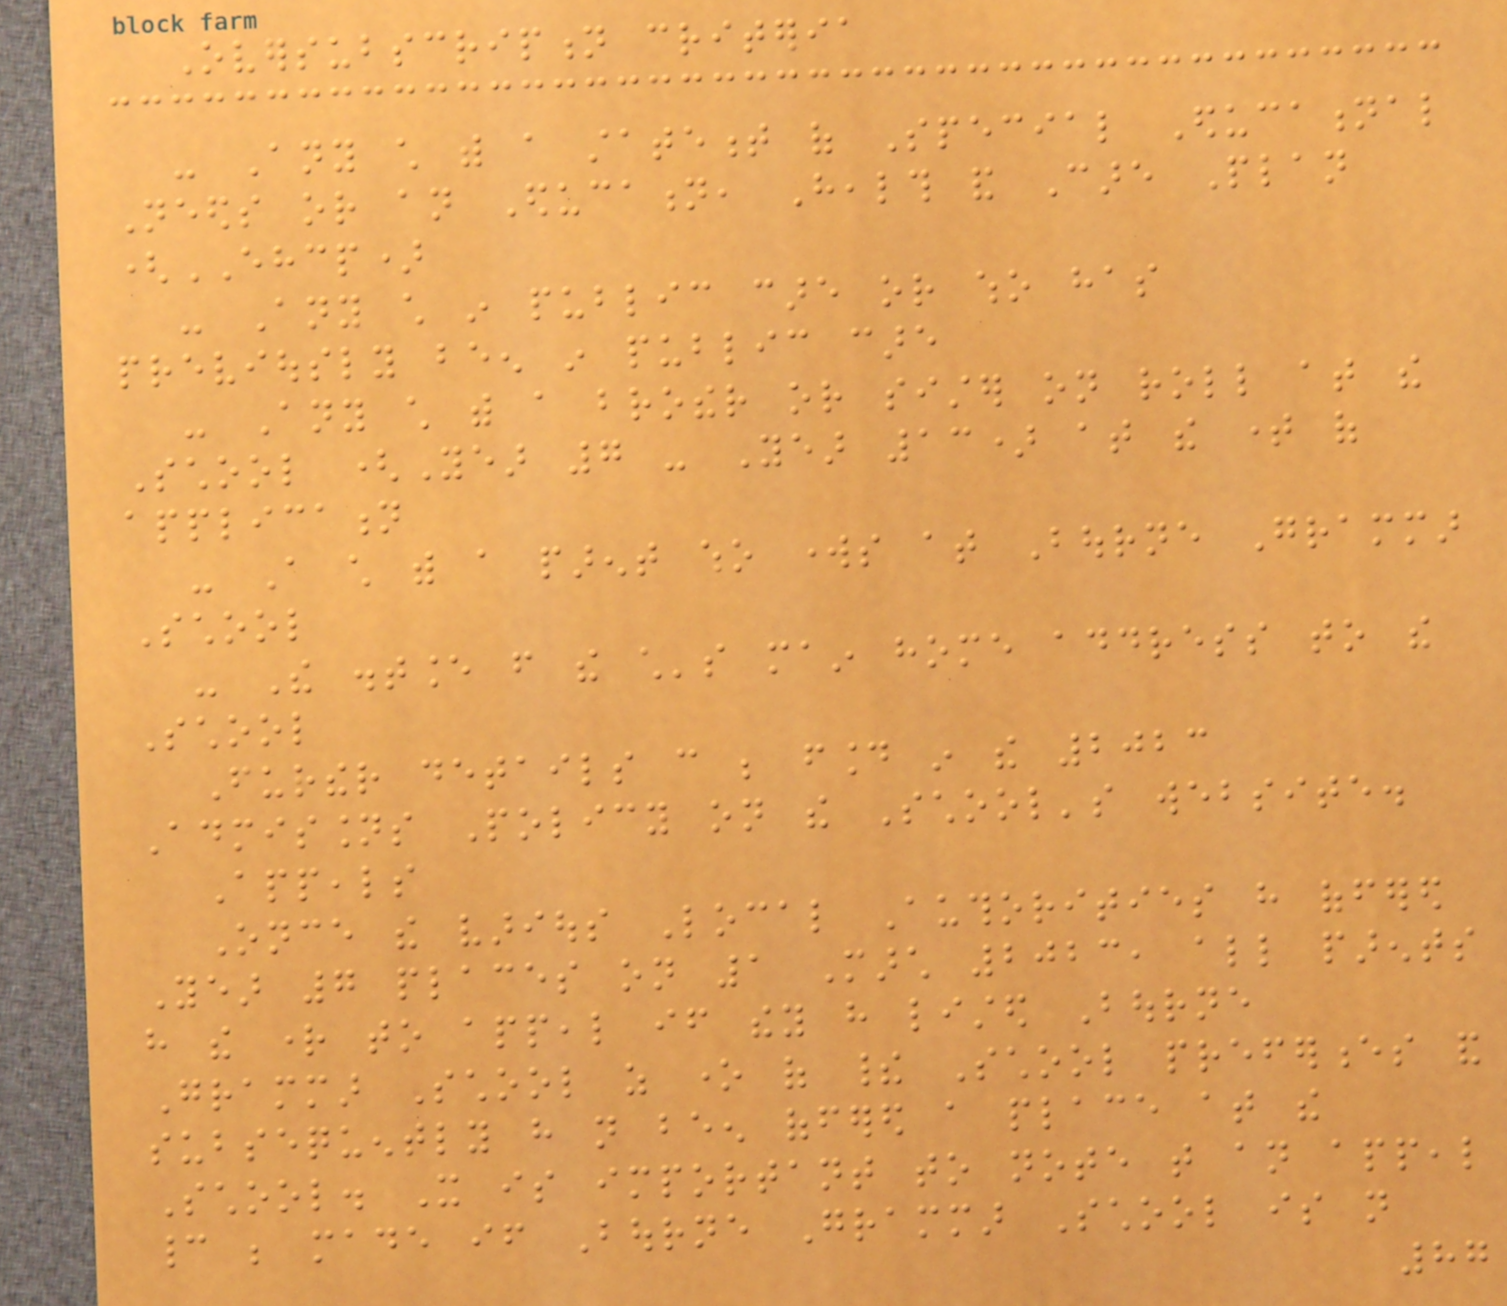Oversubscription criteria
- Any child with a statement of Special Educational
Needs or an Education, Health and Care Plan
(EHCP)
- Any child in public care or who has
previously been in public care
- Any child with a brother or sister on roll at the
School (Year 7 - Year 13) at the time of
application
- A child with a parent who works at Bourne Grammar
School
- The distance from the child's main home address to the
School
Further details can be found in the 2023
Admissions Policy on the School's website.
Appeals
Once the various Local Authorities have offered
Year 7 places on 1 March 2023, all parents
have the right to appeal if they have listed Bourne
Grammar School as one of their School preferences and
subsequently have not been offered a place at the
School. It is important to note that an appeal
cannot be made if Bourne Grammar School is not
87
